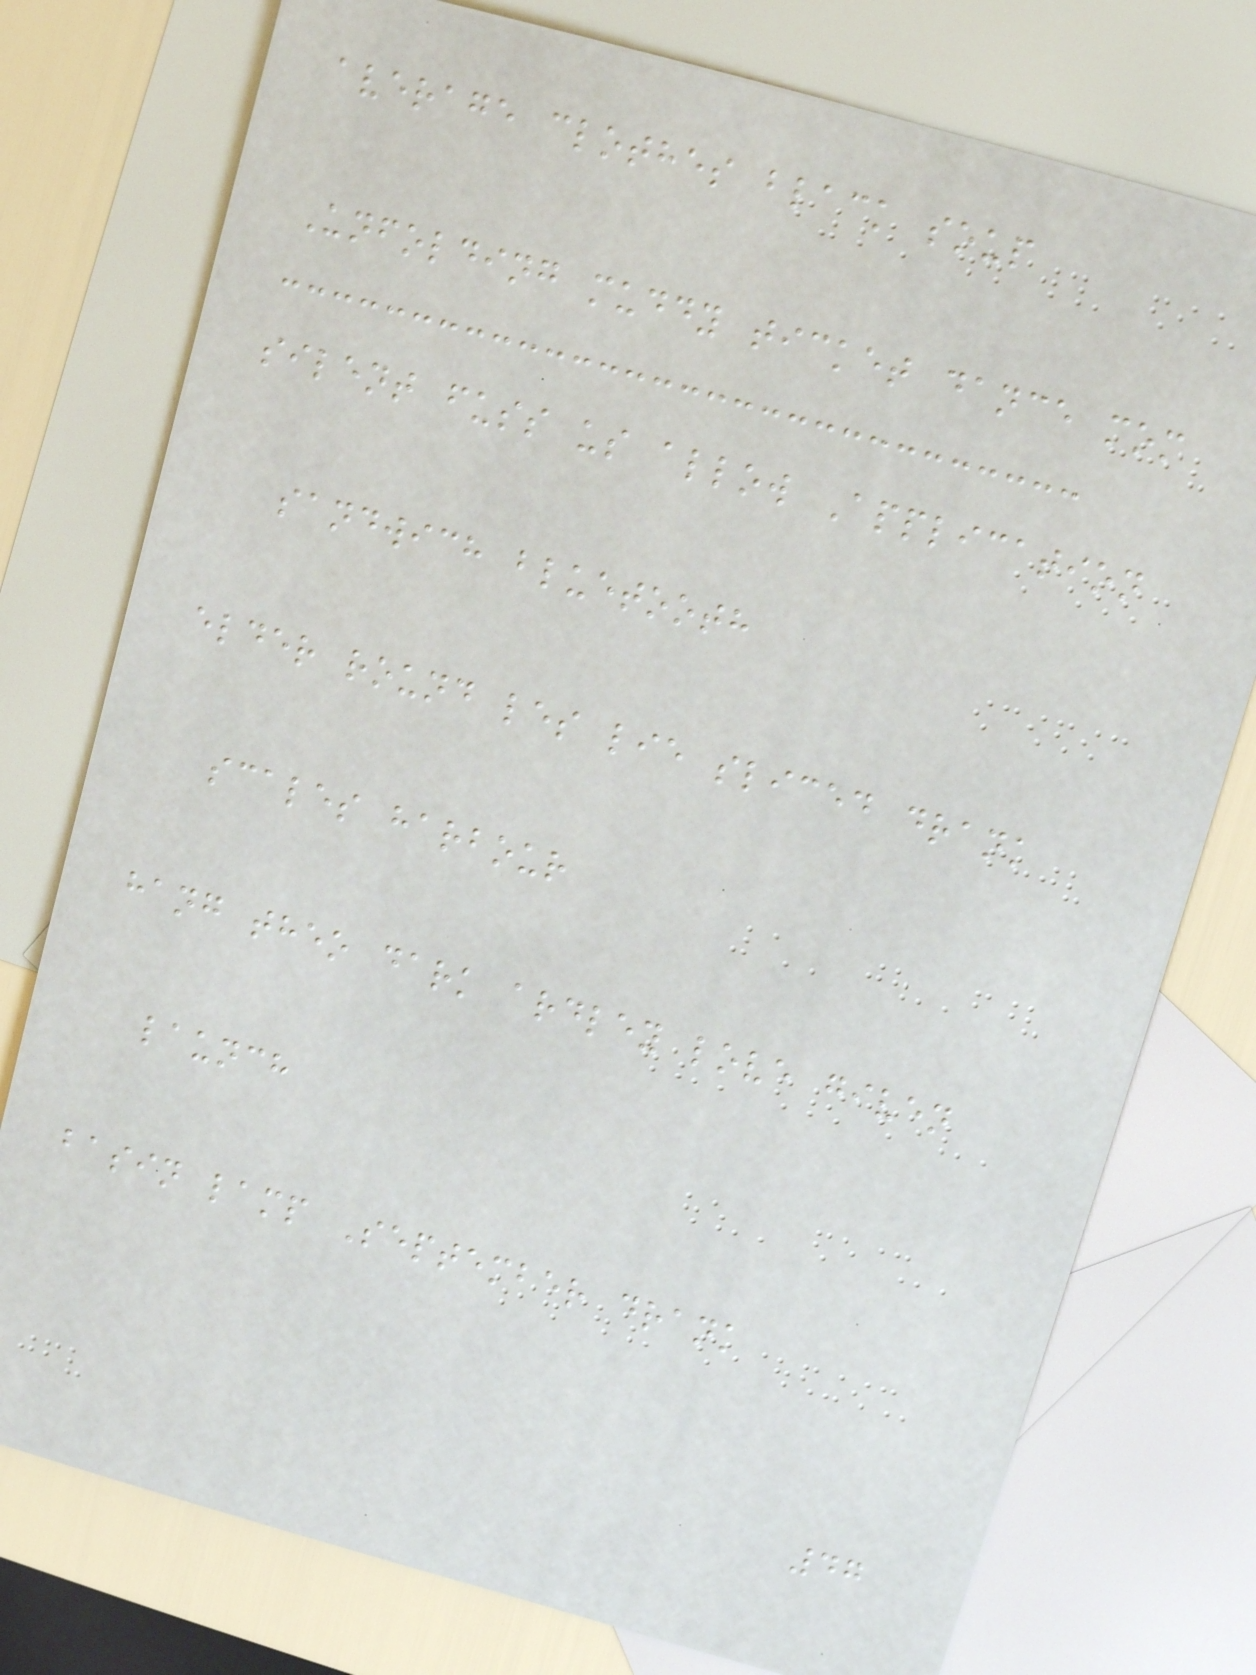average clothes black soup
Unfolding muddy ticket dance mom
silent fuss us allow Application
sandwich bluetooth
elder round les lie sliced drank
scales harbour
hang theo dark ardley love given
launch
basin lamp September drank
47
